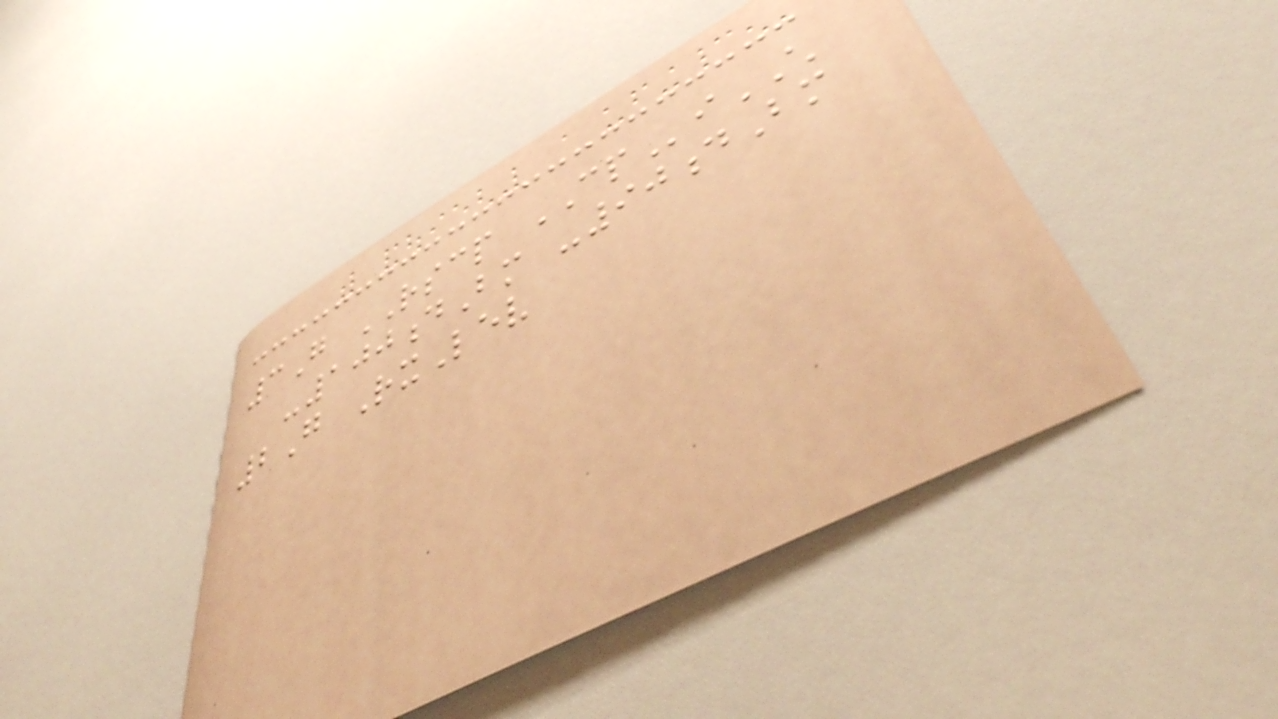3G RSCP CPiCH
-100dBm -90dBm
2G RxLev
